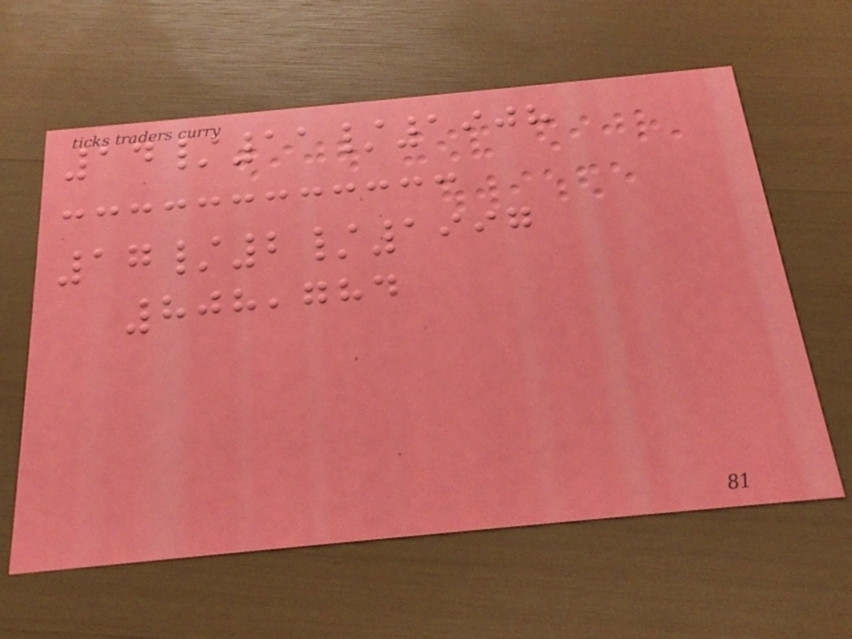14/11/1908
17/2/1997
808,784
